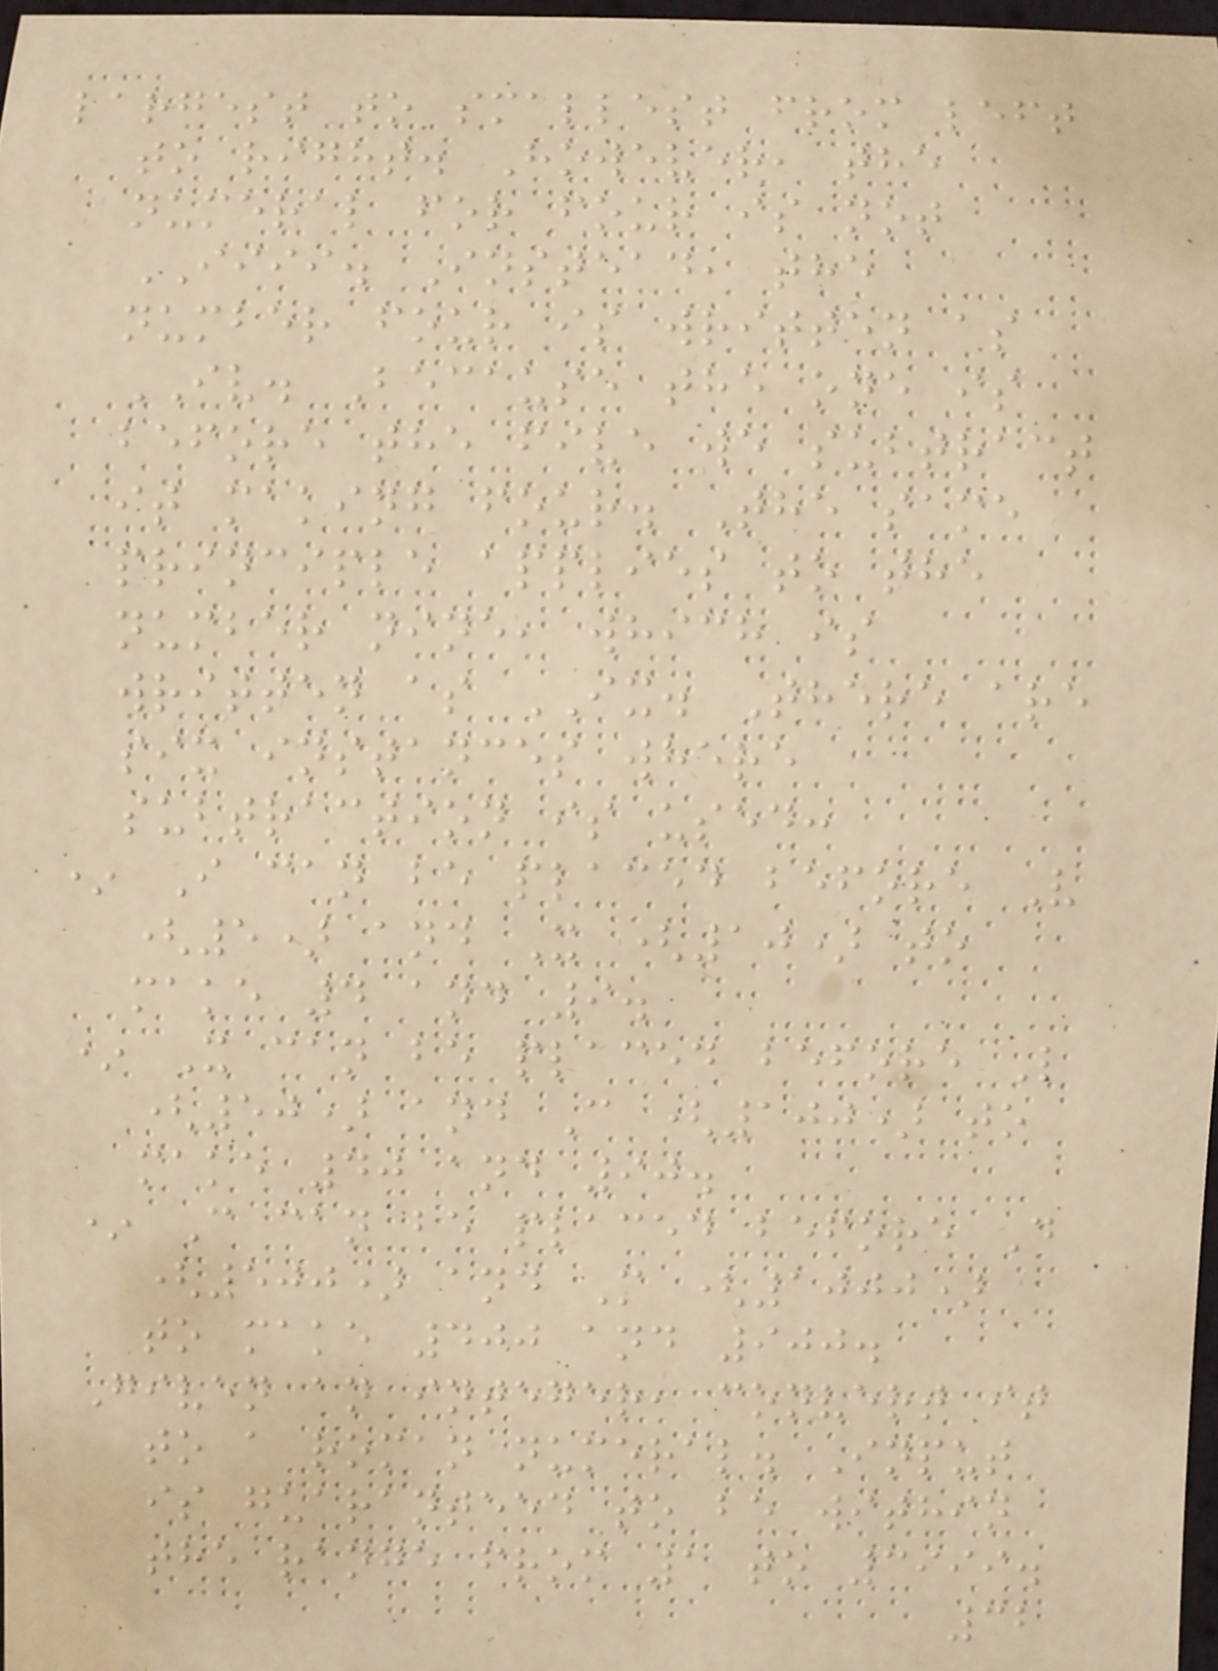largest to smallest from left
to right. However, the
numeral for four is not
IIII. Instead, the
number four is written as
IV. Because the one is
before the five we subtract
it making four. The same
principle applies to the
number nine, which is
written as IX. There are
six instances where
subtraction is used:
* I can be placed before V
(5) and X (10) to
make 4 and 9.
* X can be placed before L
(50) and C (100) to
make 40 and 90.
* C can be placed before D
(500) and M (1000)
to make 400 and 900.
Given an integer, convert it
to a roman numeral. Input
is guaranteed to be within
the range from 1 to 3999.
32
